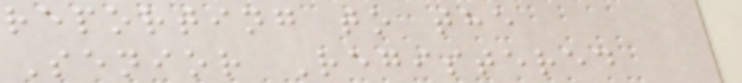reporting to the
Senior Registered
